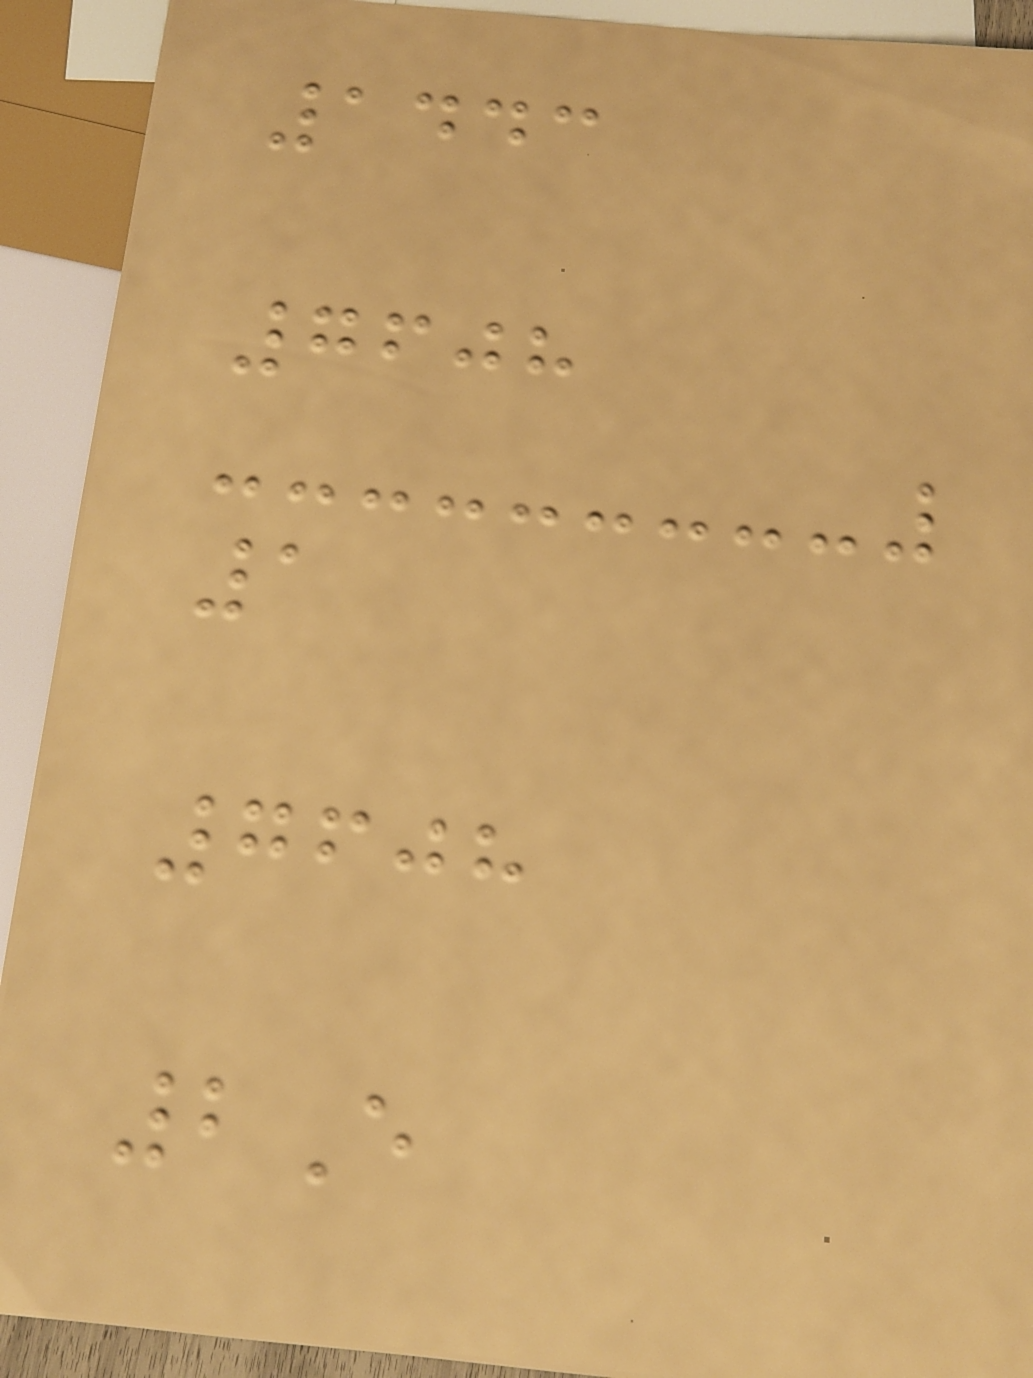1443
7608
1
7608
2E
